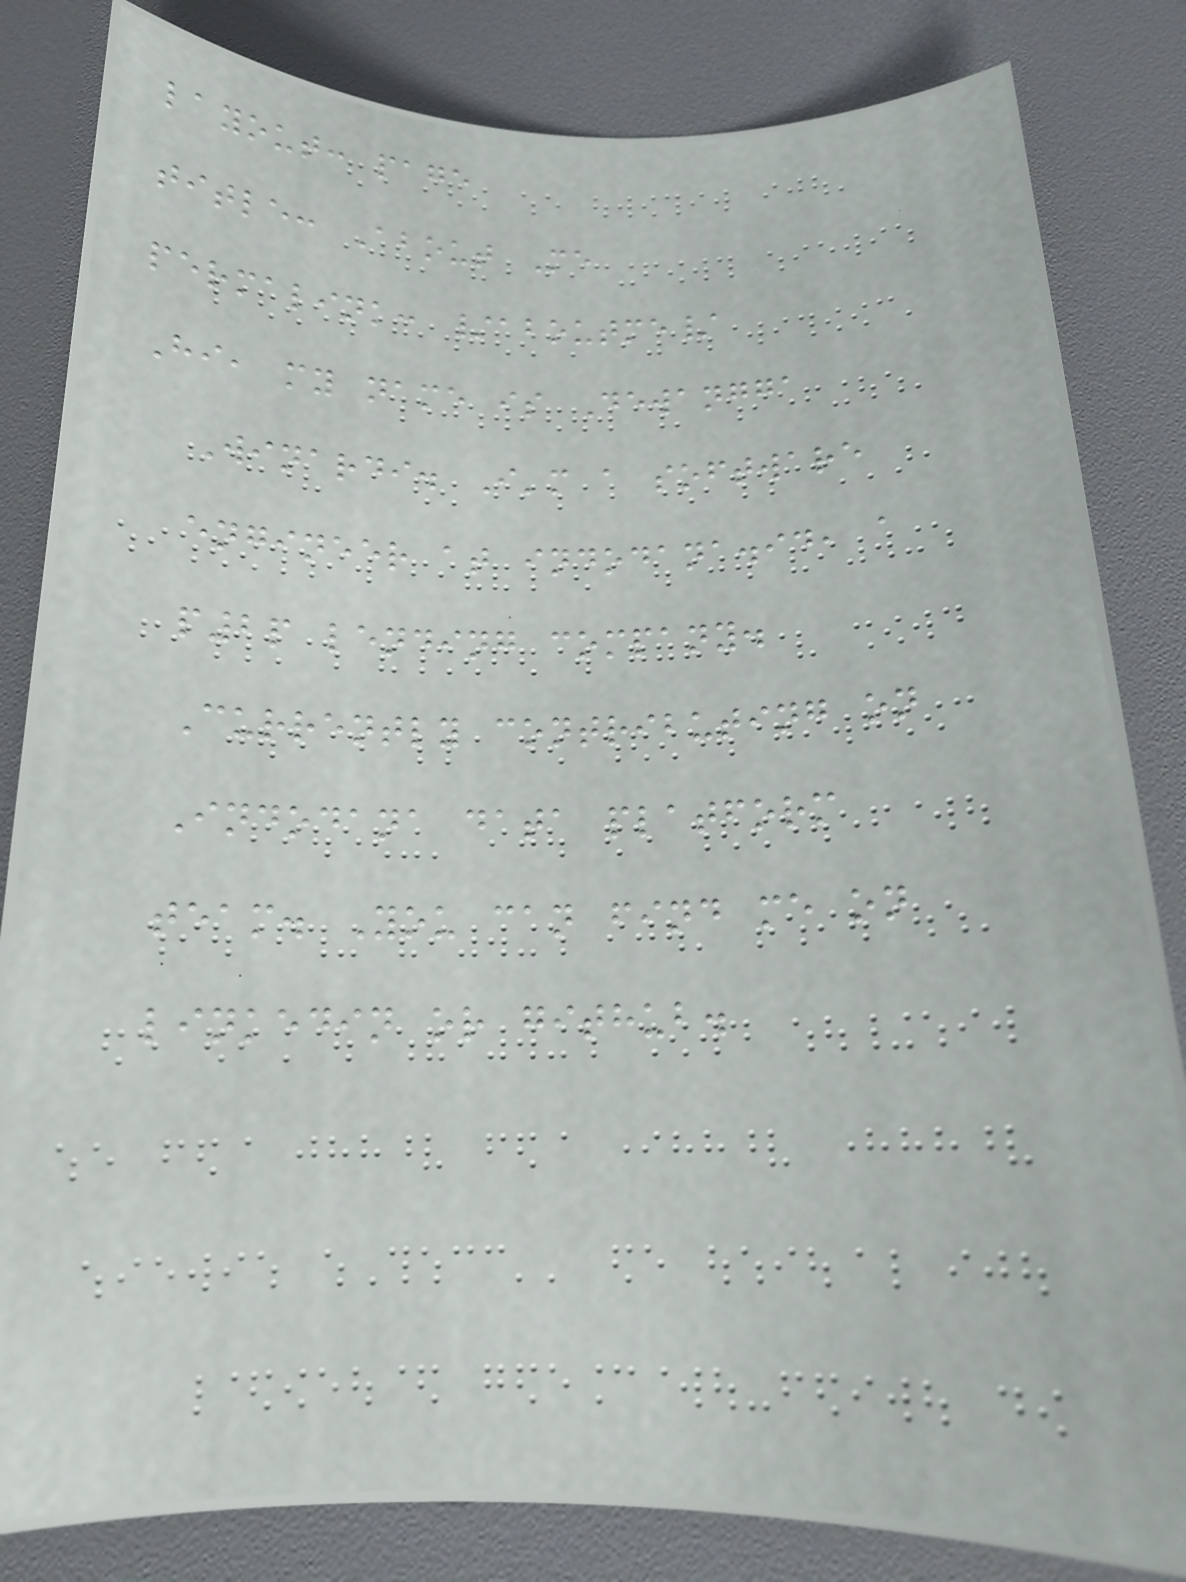layout: page
title: About Me
permalink: /aboutme/
Hi, my name is Dewangga
Winardi. I'm a software
engineer at indodana.id, a
p2p lending company.
Currently contributing on
Indodana data platform
team. You can find me on
linkedin or github.
